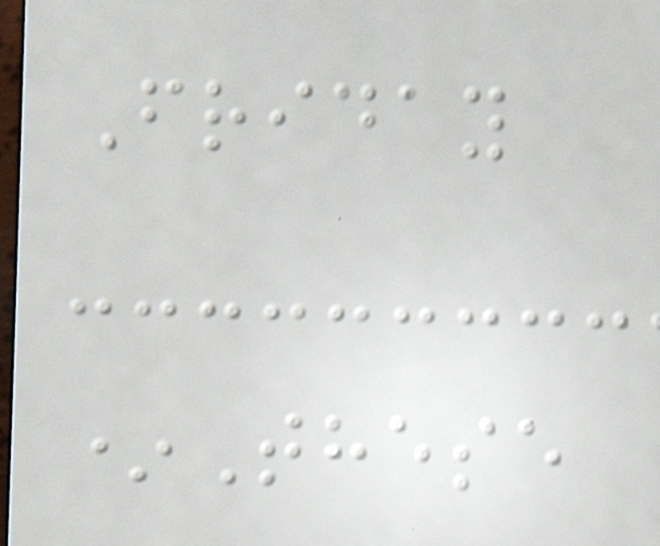Friday
*These
